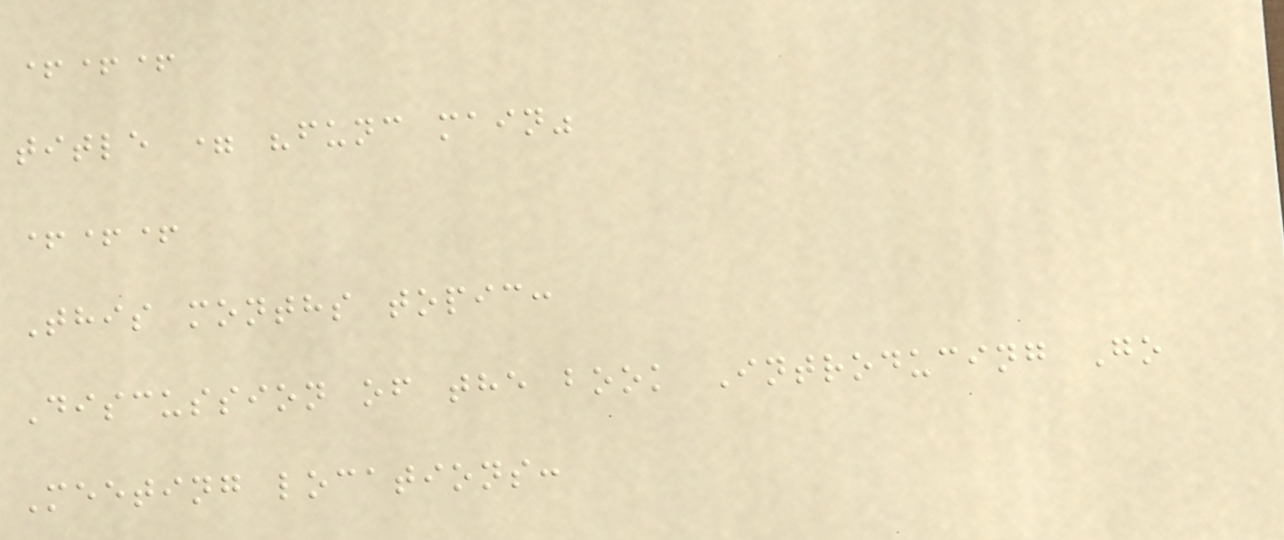+++
title = "func main"
+++
This months topic:
Discussion of the book Introducing Go
Meeting locations:
